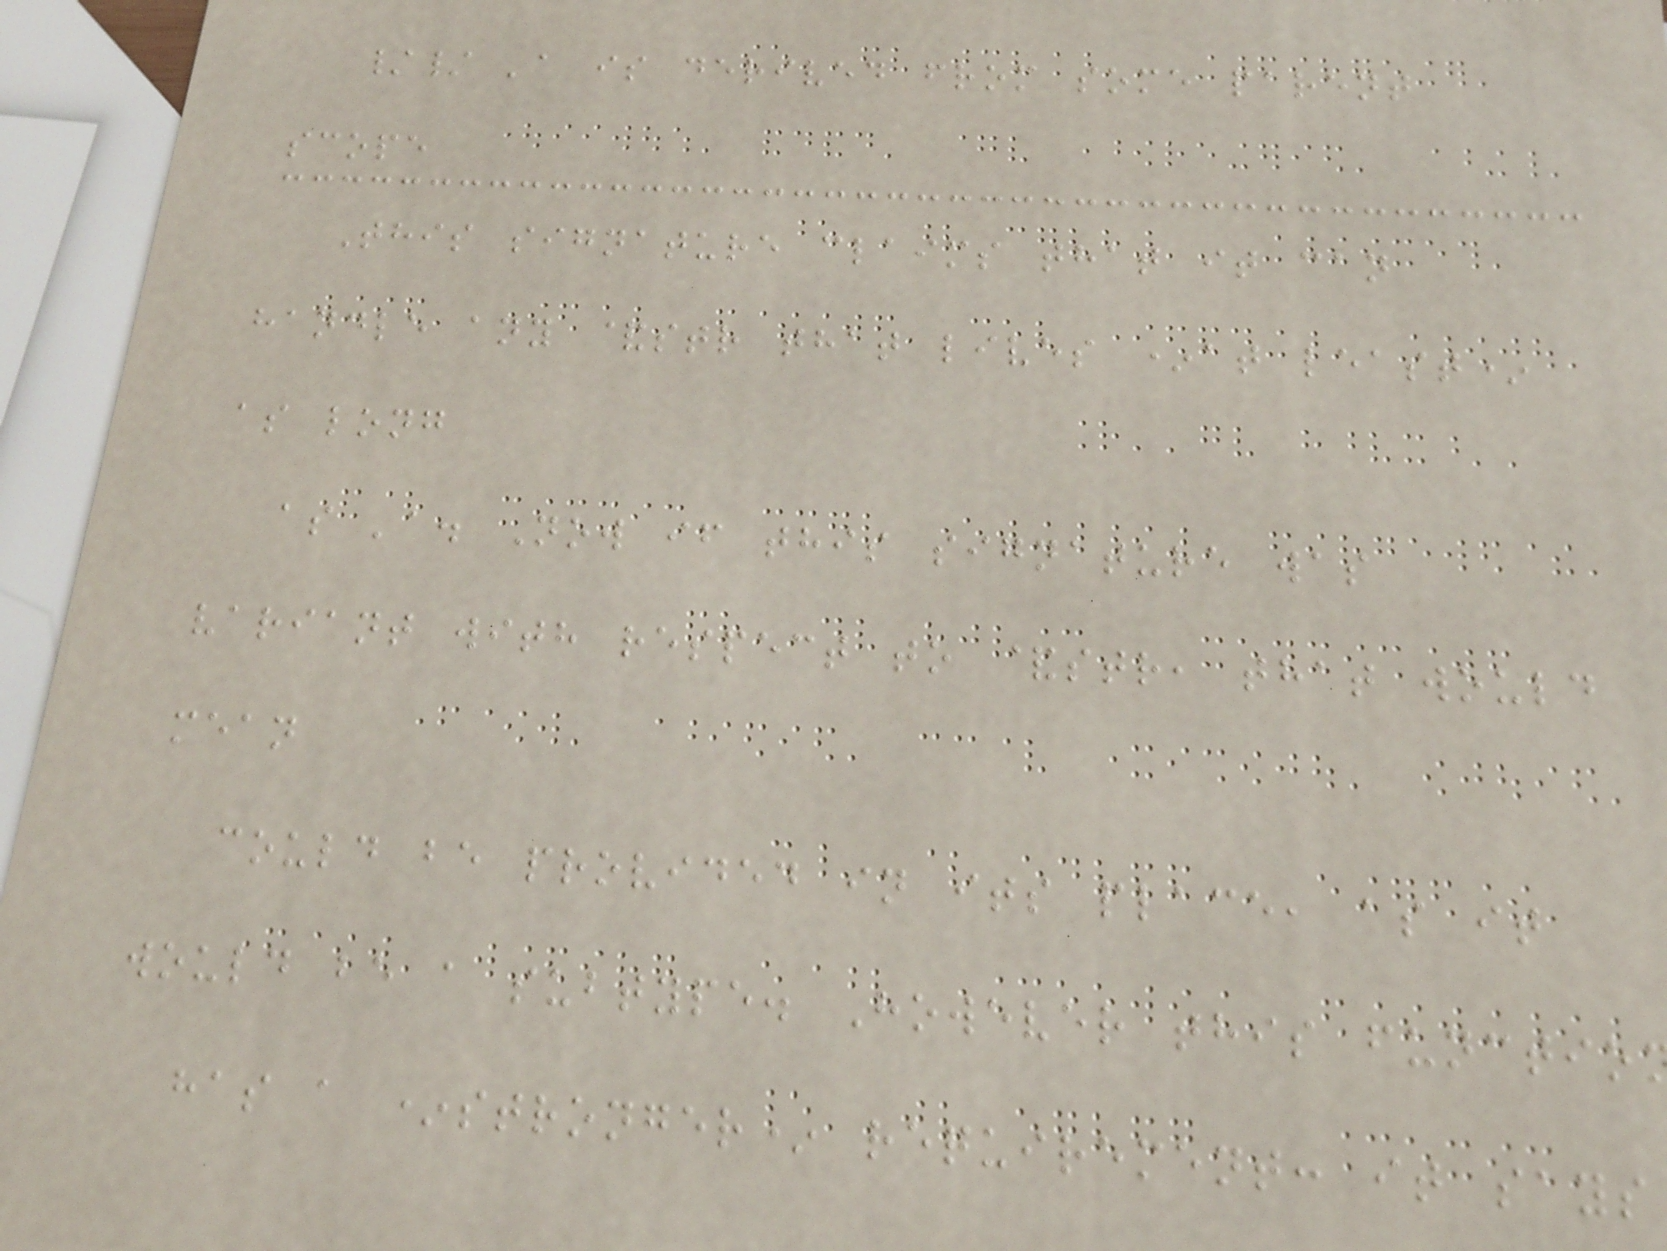// 'a is derived from some parent
scope
This signature claims that it can
handle any &str that lives *at least*
as long
as 'a. Now if this signature was
variant with respect to &str, that would
mean
could be provided in its place, as it
would be a subtype. However this functio
has a *stronger* requirement: it says
